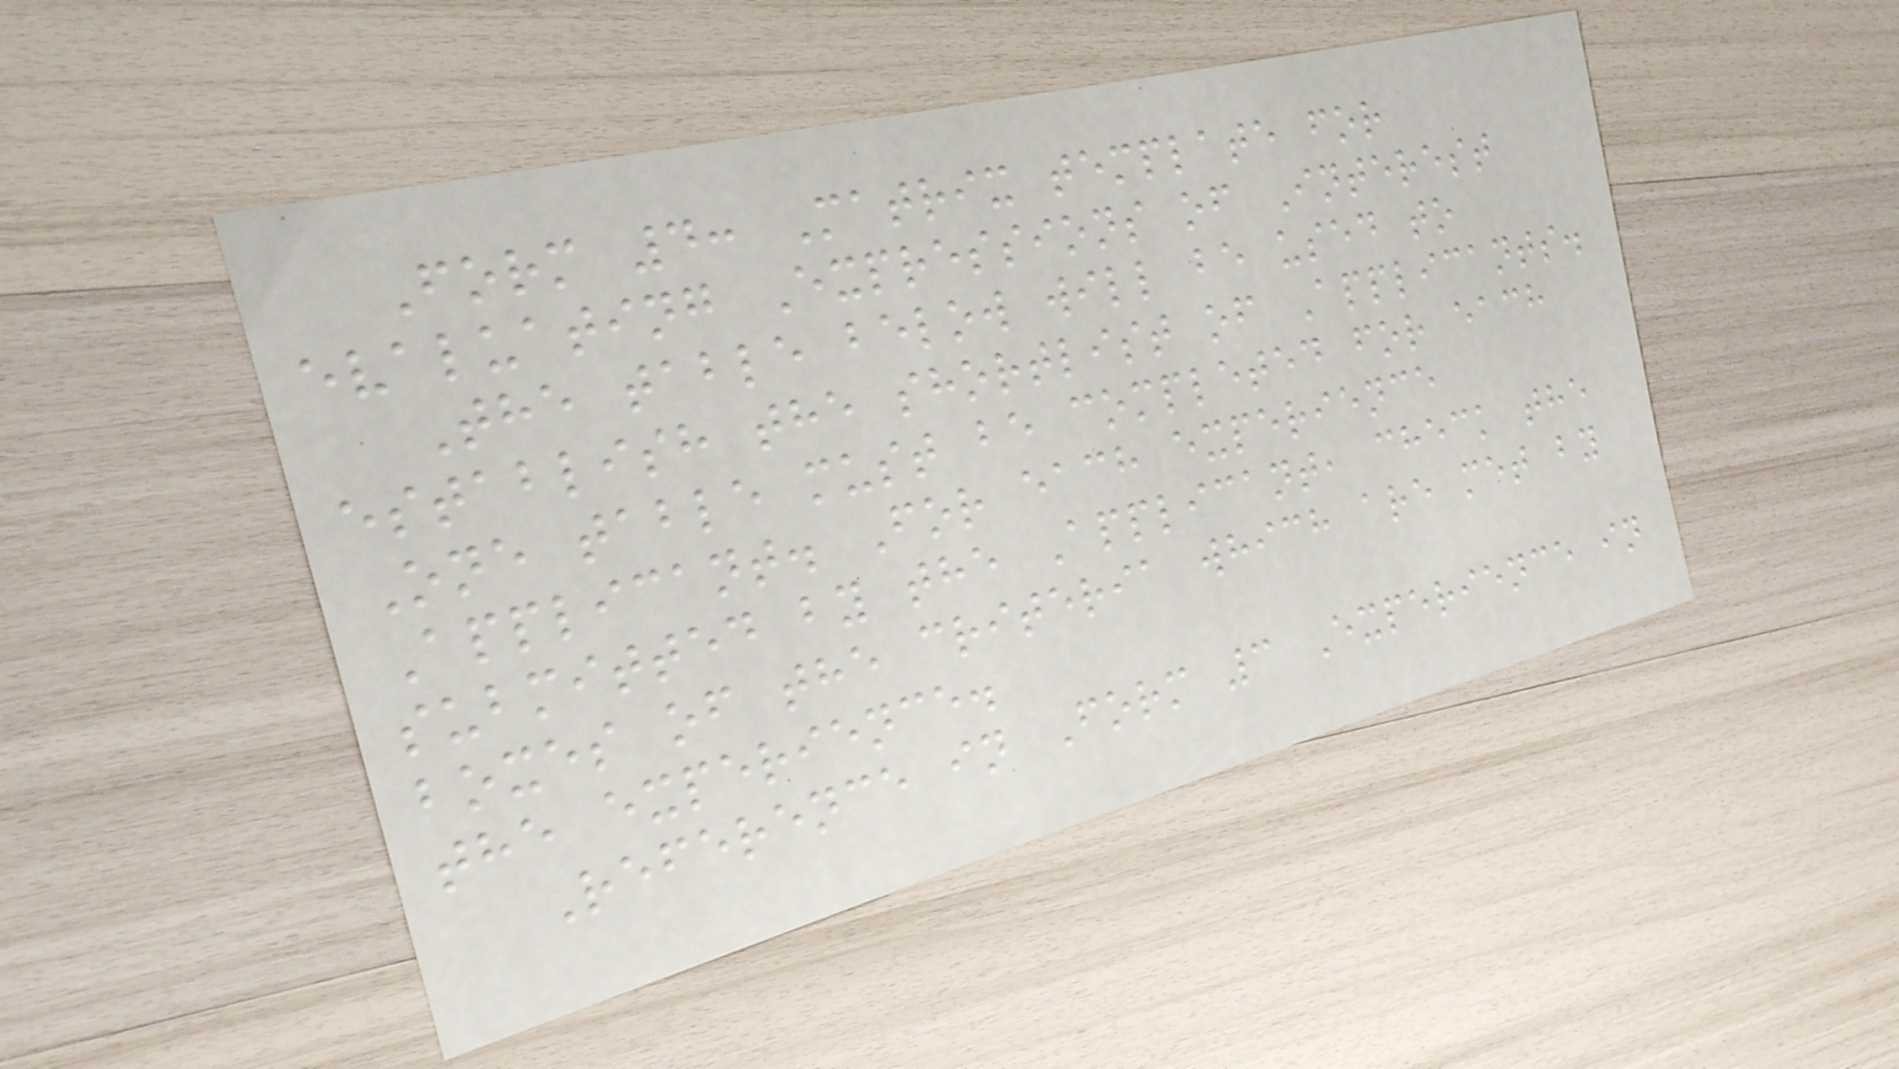Form 4: Matrix template for
evaluating Expressions of Interest
The table below will be used to
establish the shortlist of Applicants.
One table must be completed for each
Applicant. For each experience
submitted by the Applicant, check the
boxes of the criteria which are met by
the experience.
Reference in Form 3 Experience in
